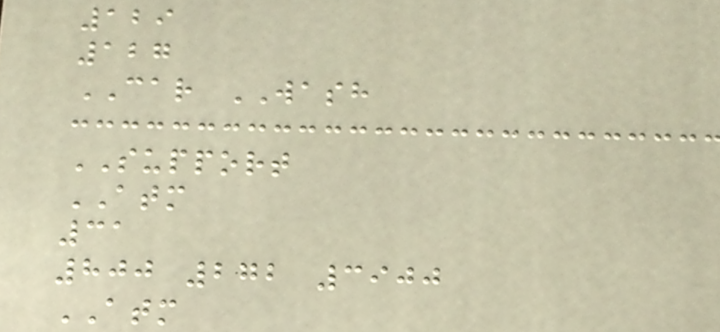129
127
CAR WASH
SUPPORT
ATM
31
800 272 3900
ATM
